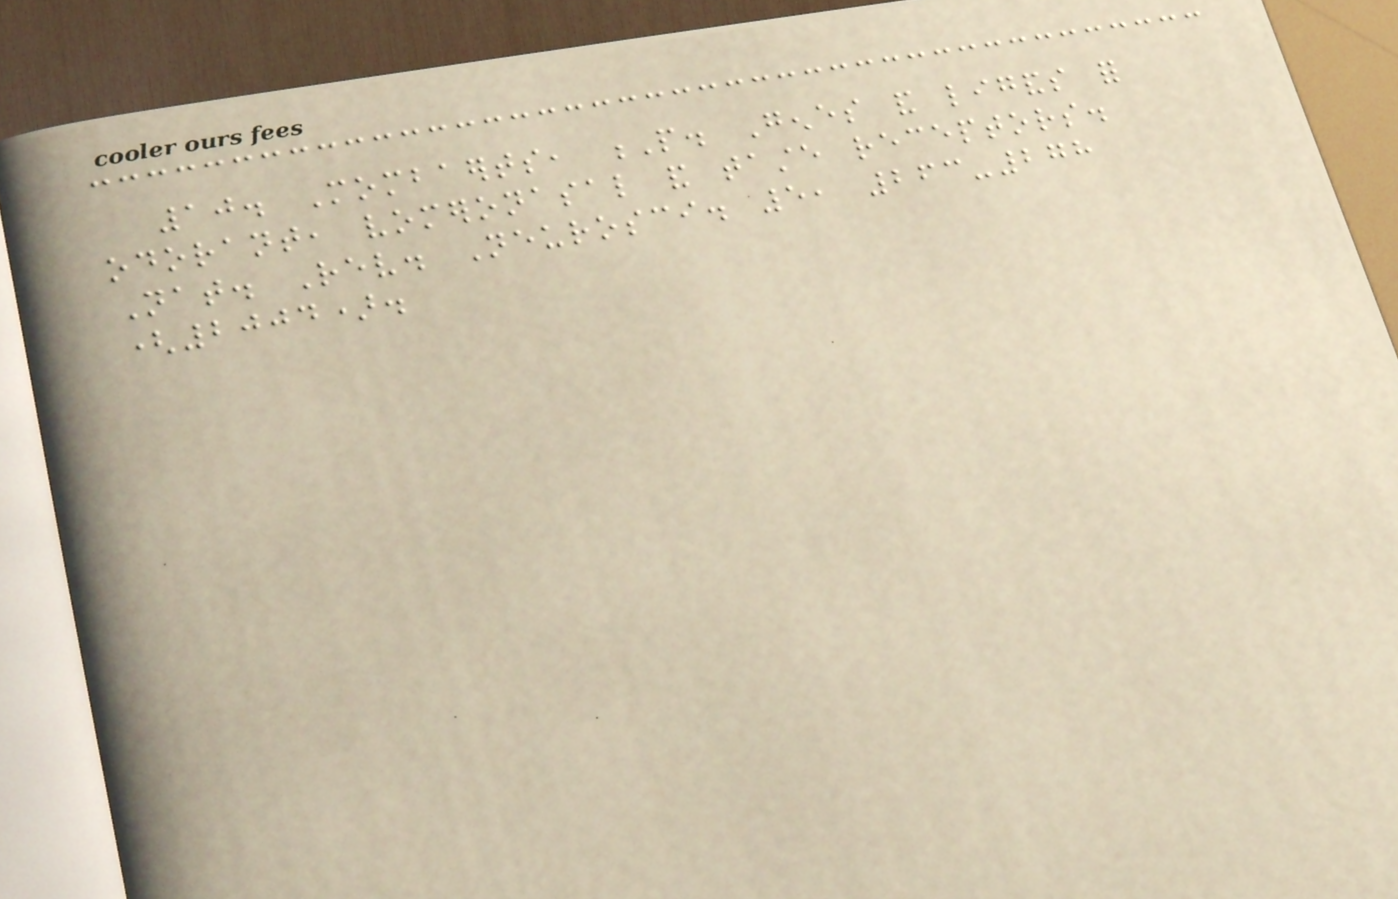10. Mombaerts, P. Genes and ligands for
odorant, vomeronasal and taste receptors.
Nat. Rev. Neurosci. 5, 263-278
(2004).
